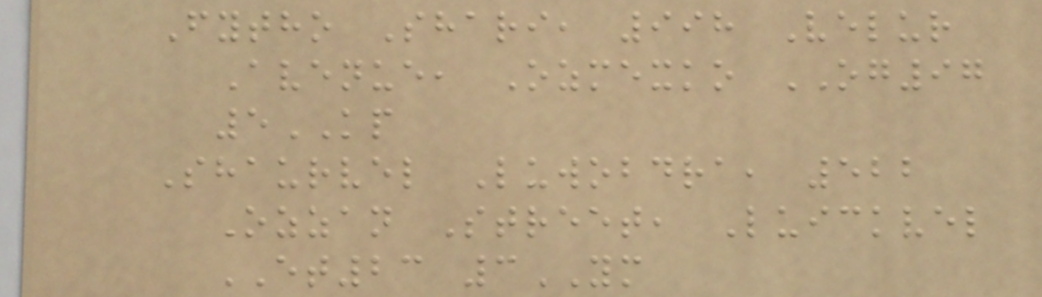Fytho Shari, 998 Velur
Avenue, Ozmexko OG97
5KP
Shaurvel Luwobdra, 522
Ozzan Street, Luickvel
ET23 3YM
